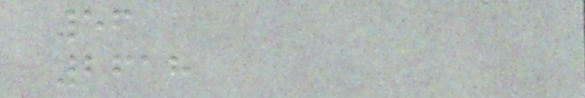56
2618
